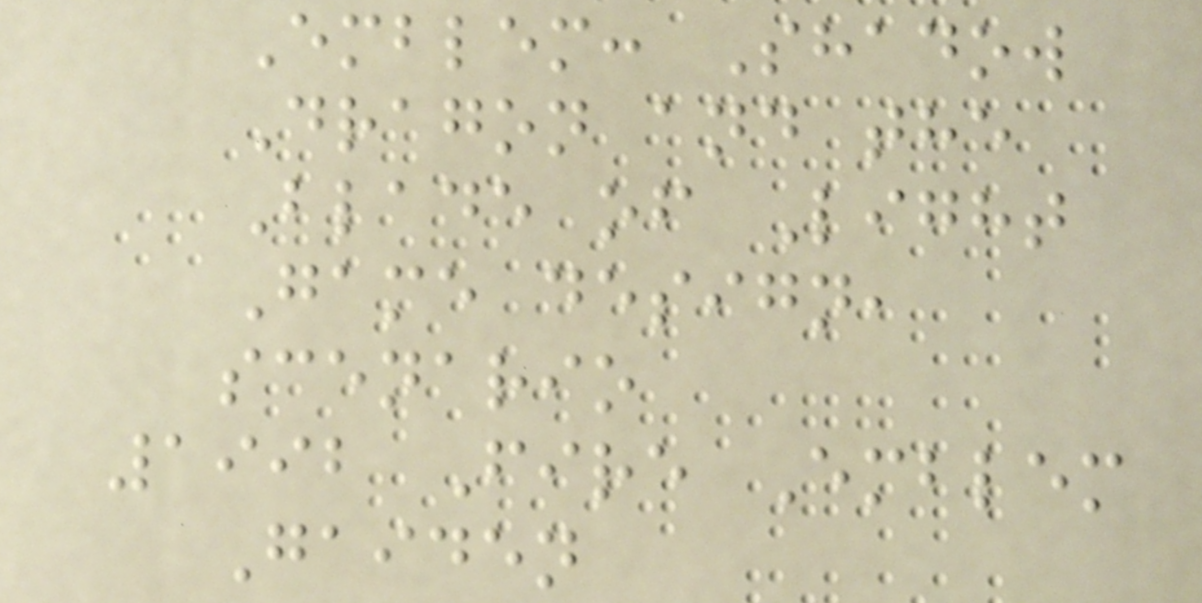Emblem: Shadow
Dragon and the
Blade of Light
Game design,
scenario
1992 Fire Emblem
Gaiden
